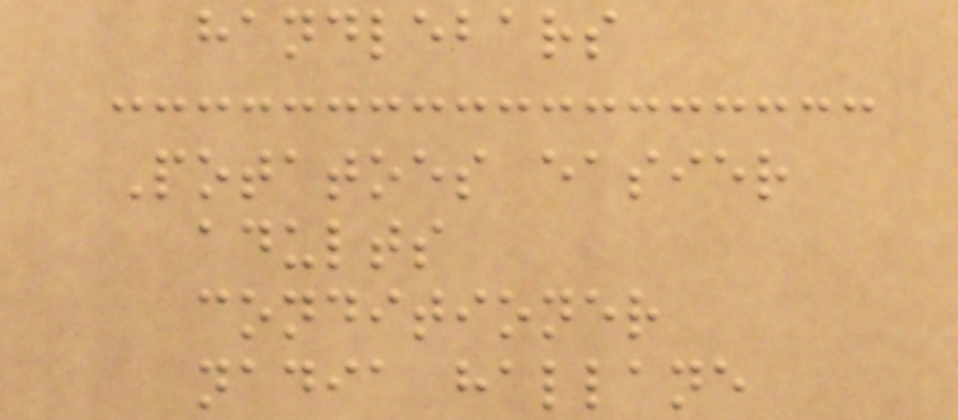handlebars
Potatoes easier
adults
conditioner
nadia hallane
